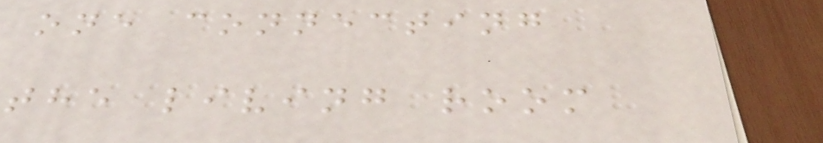one connecting
the living room
